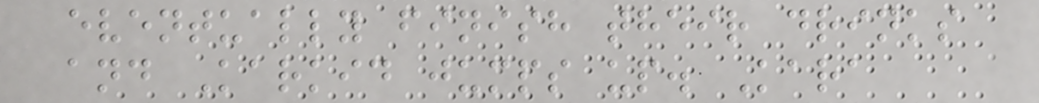eventually finish their drinks
and Karkid jumps up. Kara
